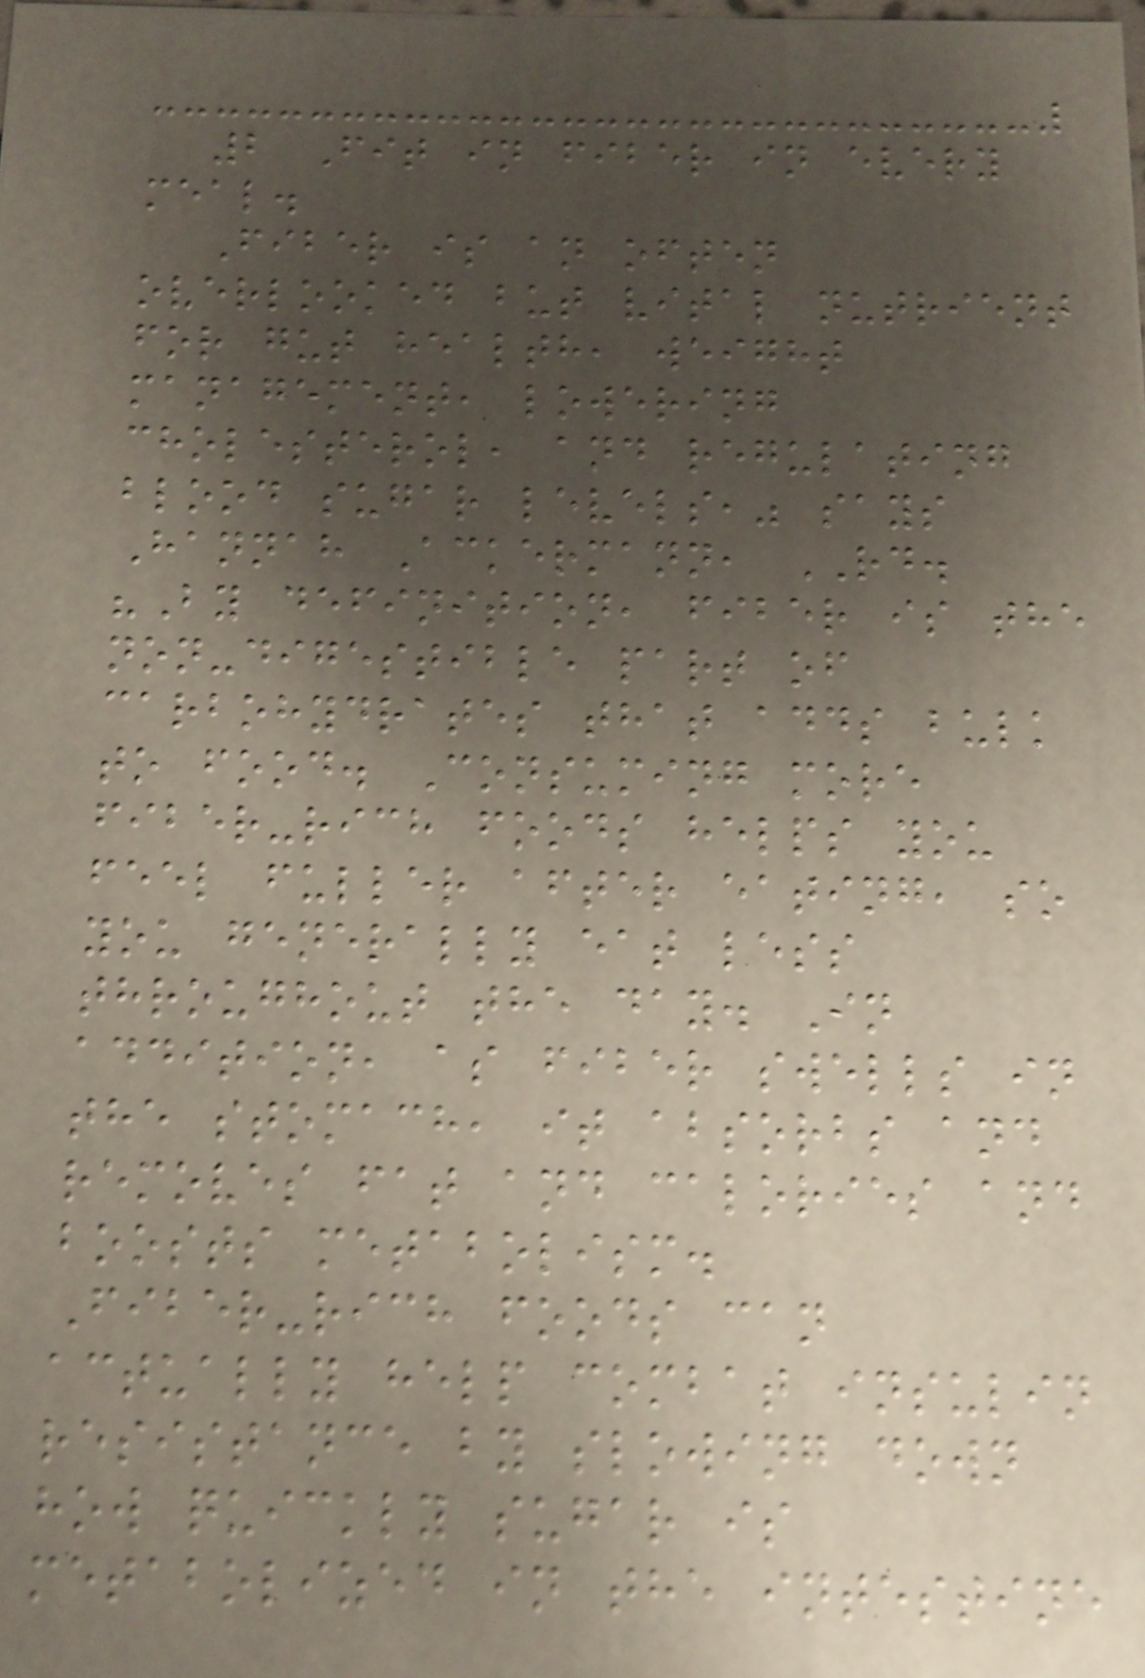2 Fit in fiber in every
meal.
Fiber is an often
overlooked but vital nutrient
for gut health, weight
management, lowering
cholesterol, and regulating
blood sugar levels," says
Hannah Ackermann, RD.
"By definition, fiber is the
non-digestible part of
carbohydrates that adds bulk
to food. Consuming more
fiber-rich foods helps you
feel fuller after eating, so
you generally eat less
throughout the day. In
addition, as fiber swells in
the stomach, it absorbs and
removes fat and calories and
boosts metabolism.
Fiber-rich foods can
actually help combat insulin
resistance by slowing down
how quickly sugar is
metabolized in the intestine
